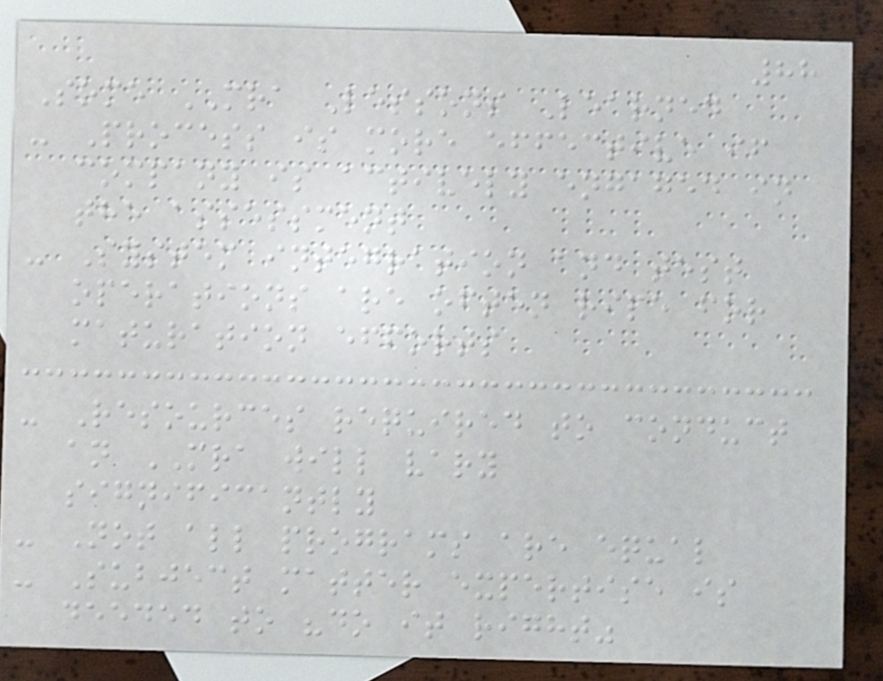88
Some MRA Lessons Learned
- Process is more effective if
company is actively engaged in
the assessment
- System integration and test
operations are often ripe for
maturation efforts
- Resources required to conduct
an MRA will vary
significantly
- Not all programs are equal
- Subject matter expertise is
needed to "do it right"
